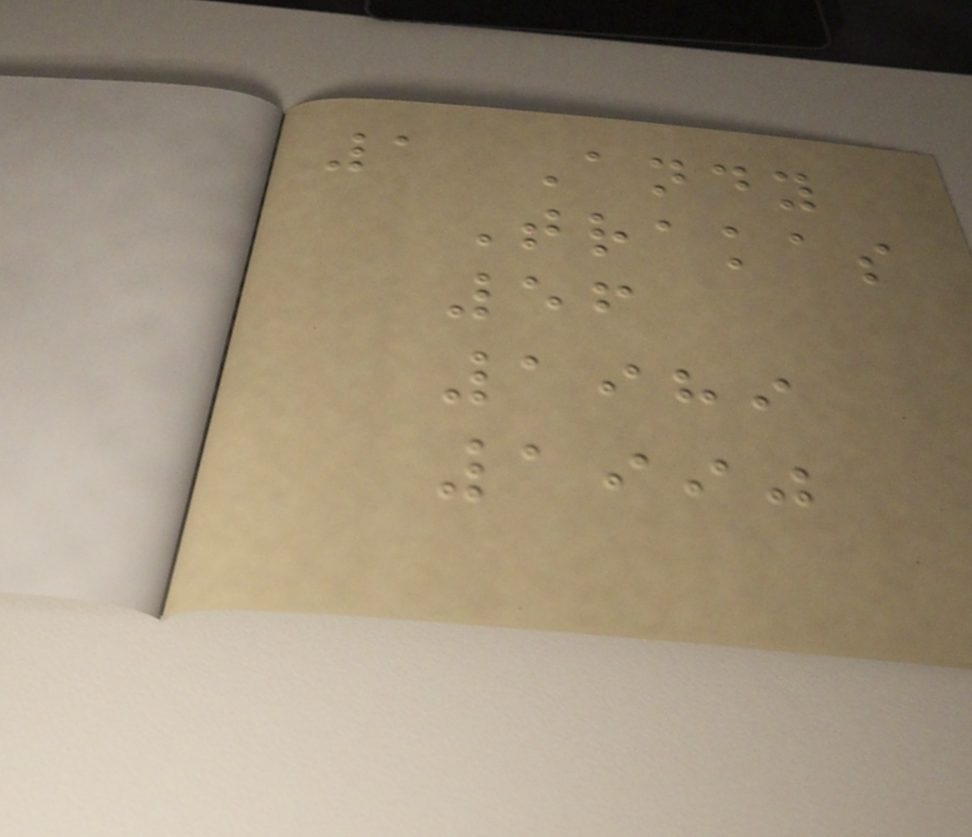1 Andy
Trakas
56
1989
1990
